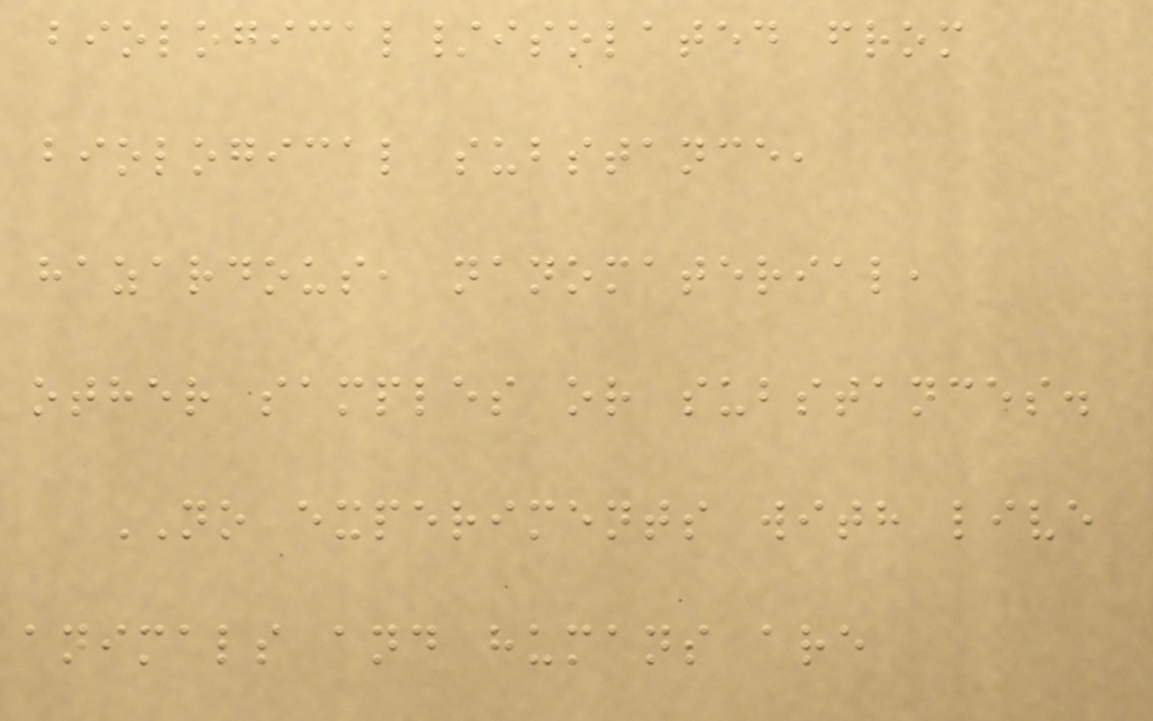biological/isolated from
biological substance,
hazardous, nanomaterial,
other samples or substances.
NO experiments with live
animals and humans are
